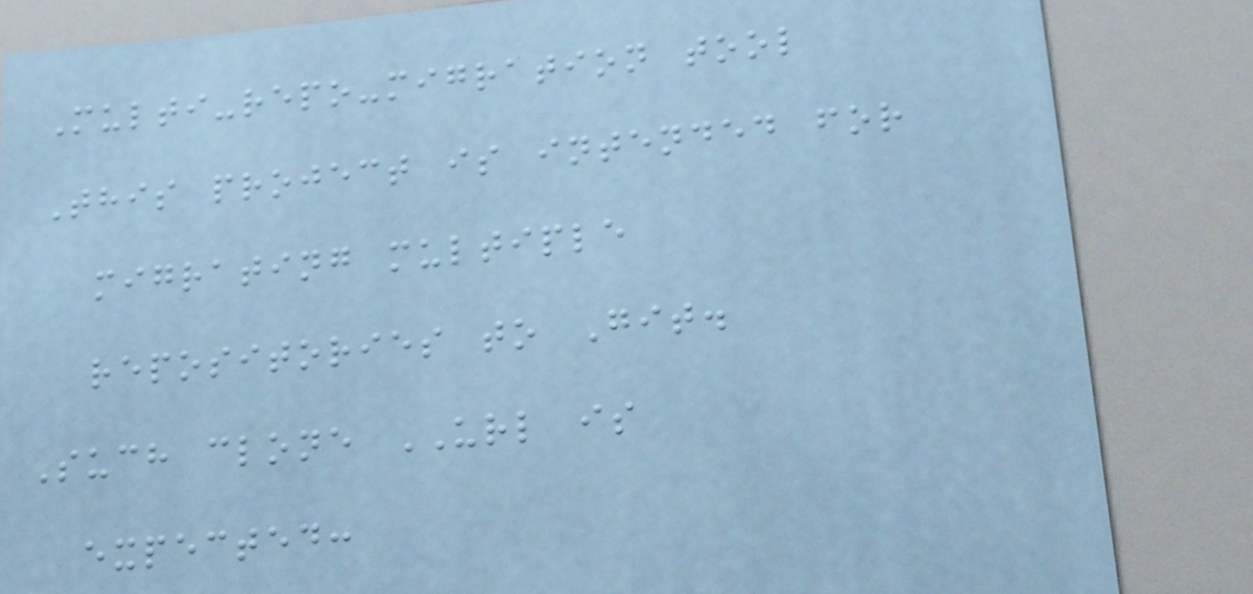Multi-repo-migration tool
This project is intended for
migrating multiple
repositories to Git.
Such clone URL is
expected:
